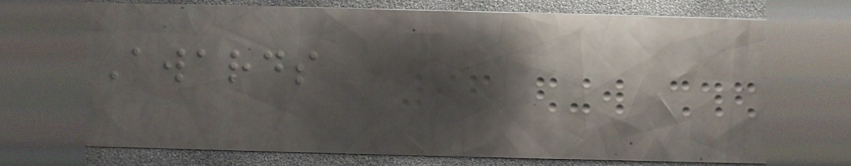Awards
